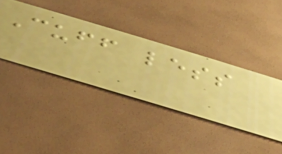Cuff less
